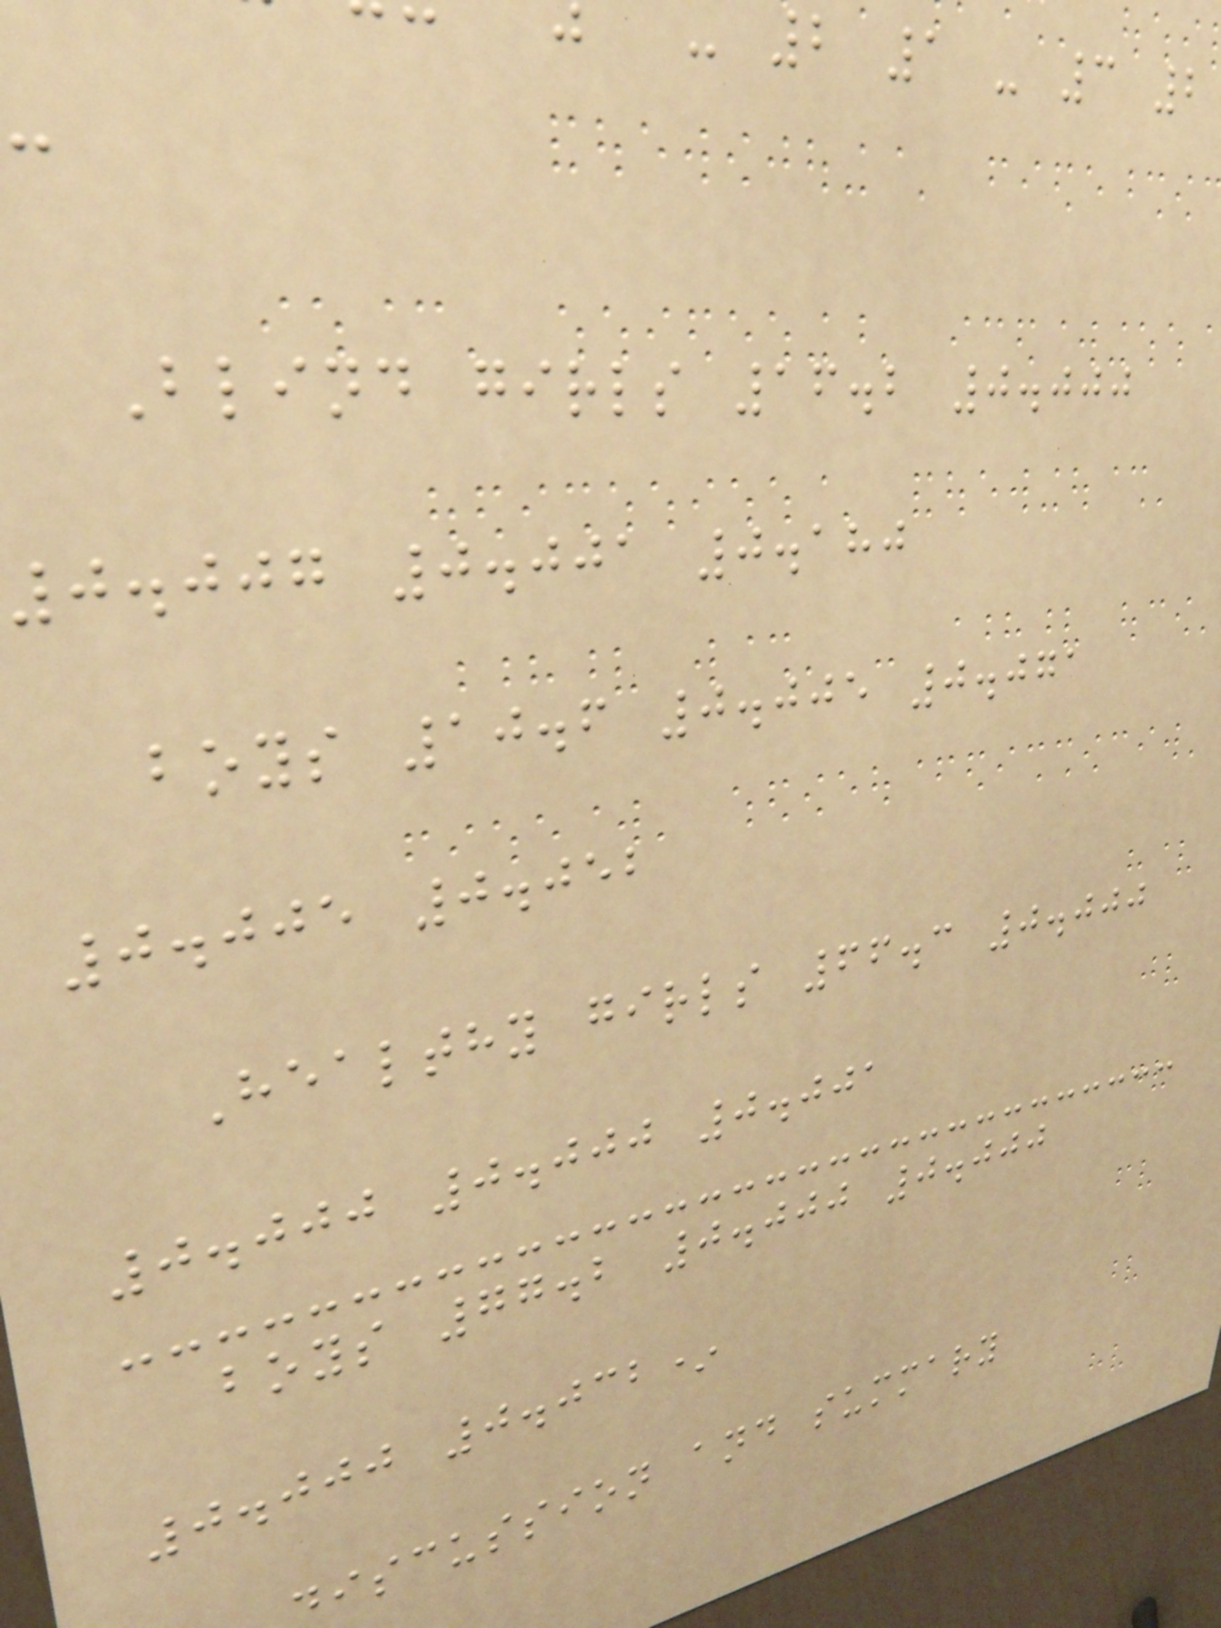2 1 - 3 2
Blind girls 16.2 0.000
0.007 0.001 0.180
boys 10.6 0.005 0.071
0.005 0.052
Healthy girls 66.3 0.000
0.000 0.000 0.001
boys 77.2 0.000 0.000
0.000 0.032*
iscussion and summary
